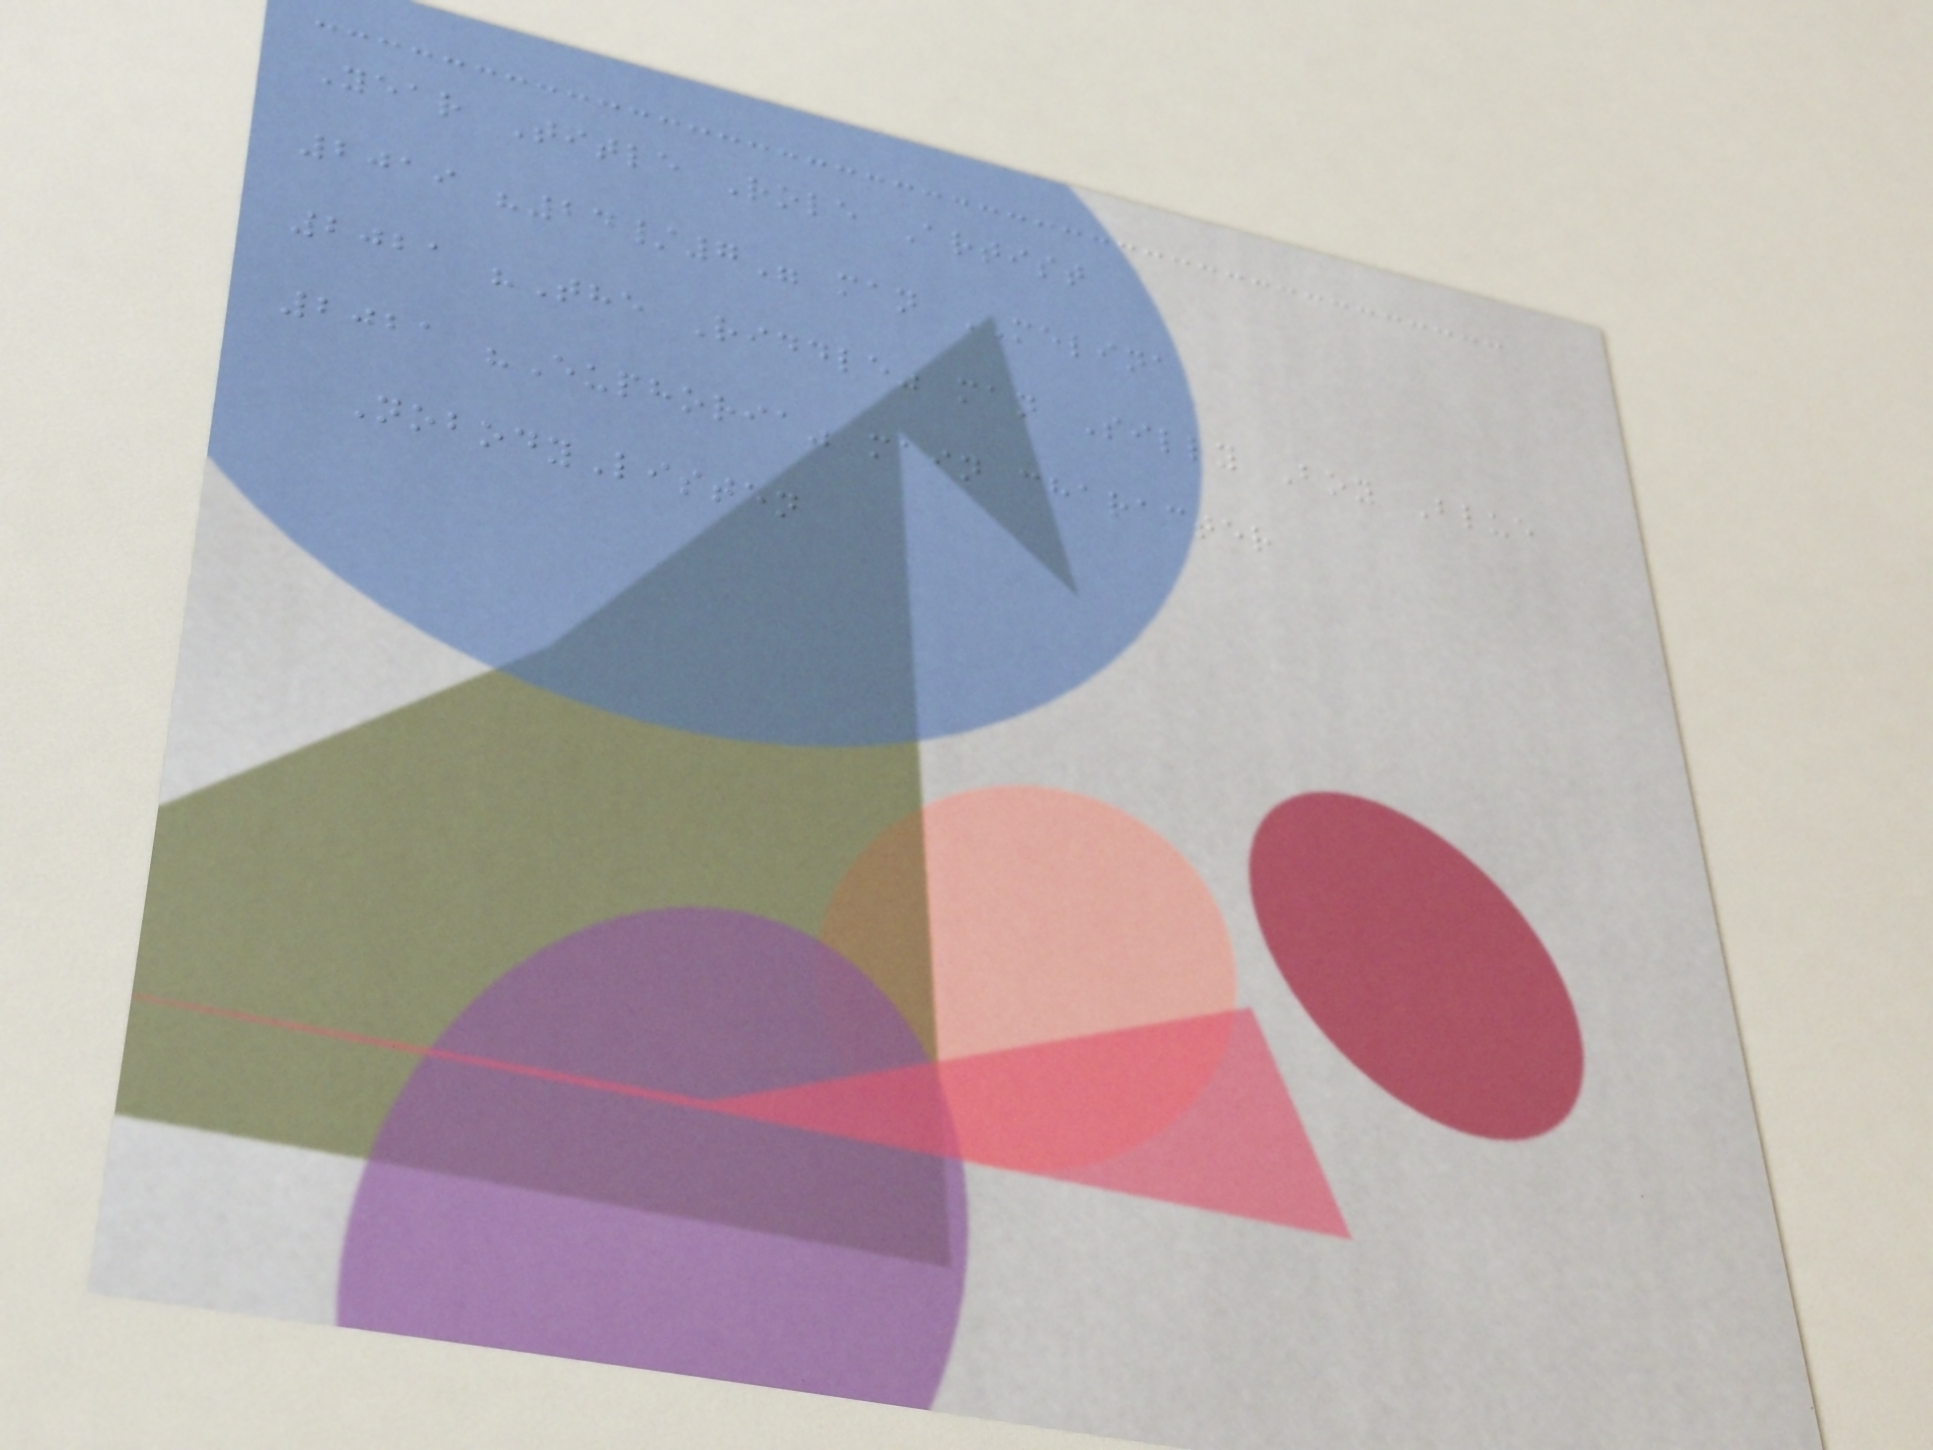Year Title Role Artist
2019 "24/7" man MELINA
2021 "The Riddle" man Silly Boy Blue
2021 "Euphoria" main character
NobodyListen
